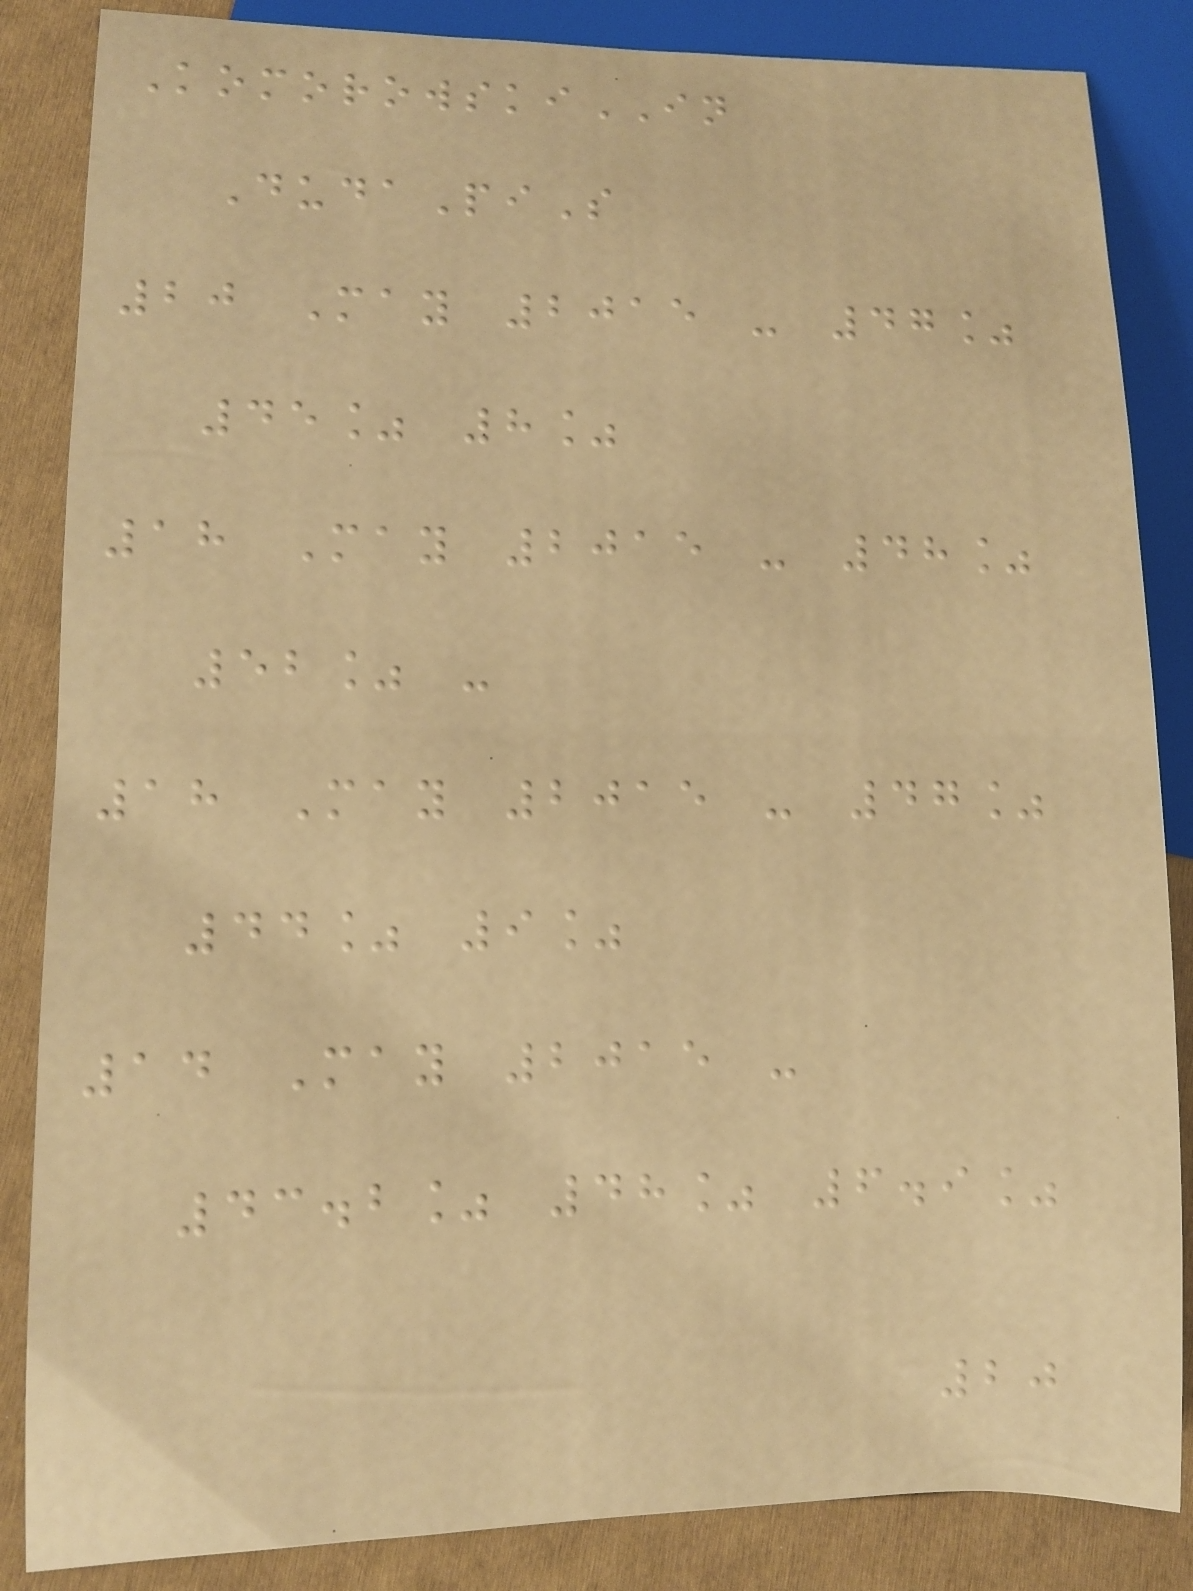KomorowskiIN
DudaPiS
20 May 2015 - 47%
45% 8%
18 May 2015 - 48%
52% -
18 May 2015 - 47%
44% 9%
14 May 2015 -
43.2% 48% 6.9%
20
